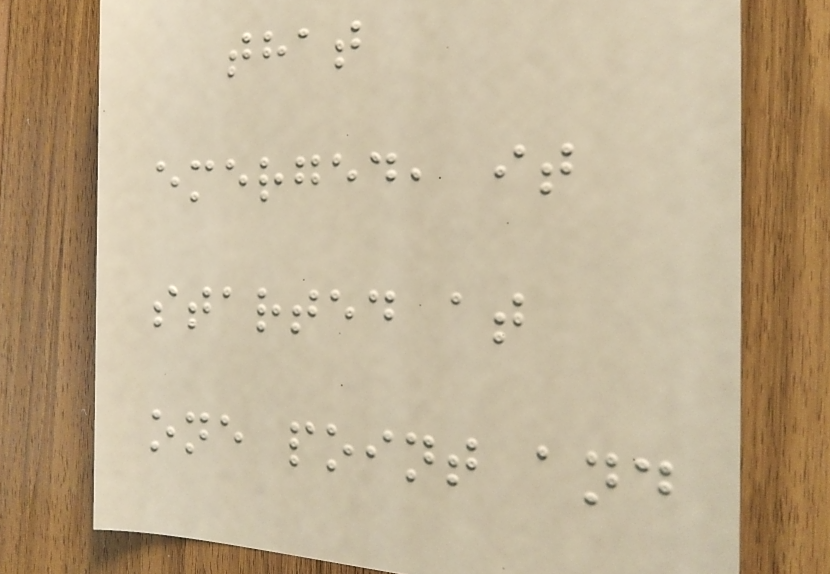that
emerged, it
started at
one point and
